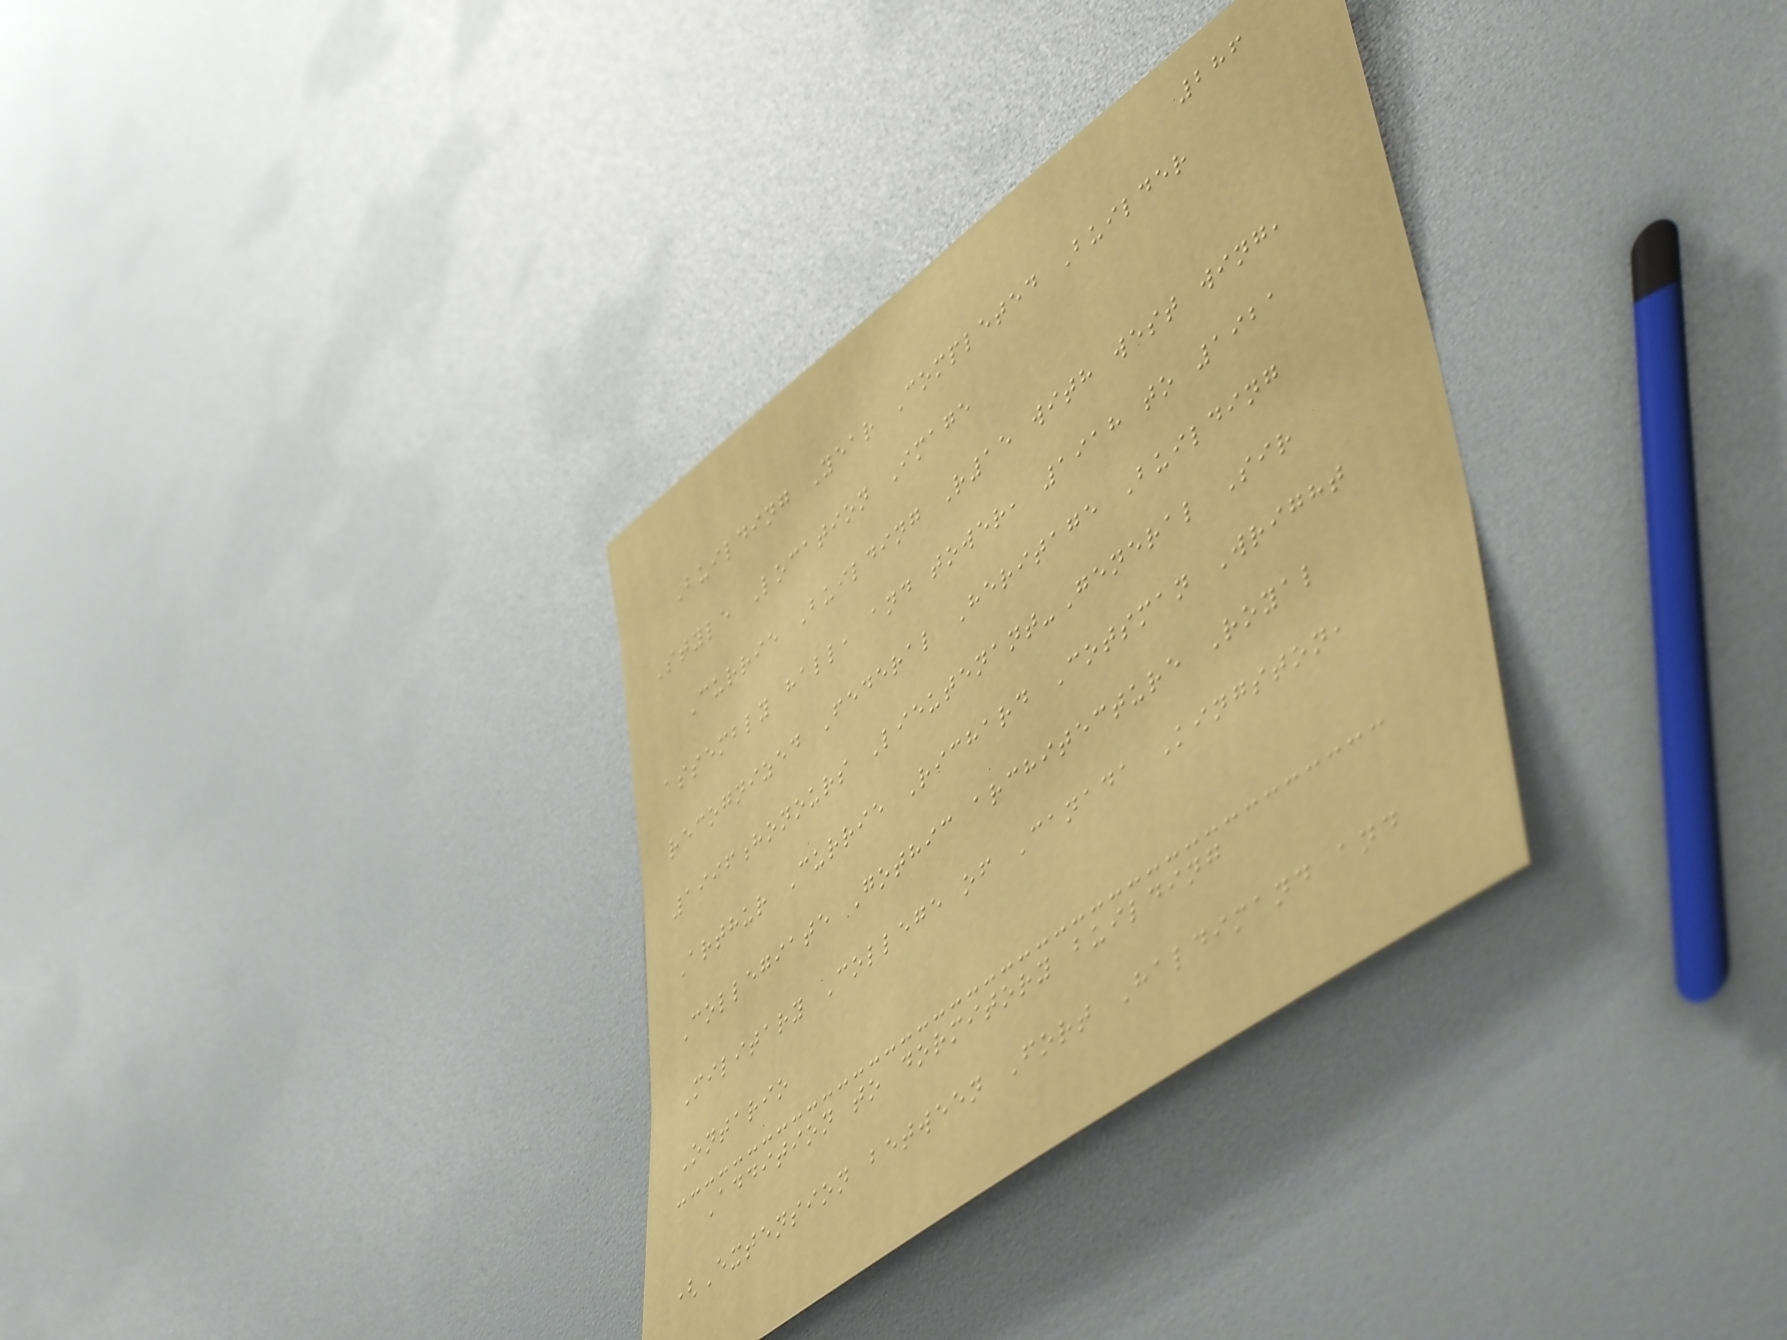286
Building Year Completed Builder
Style Location Image
Currie Building R15 with west wing,
assembly hall, and tower, 1918 to 1921
recognized Federal Heritage Building
1996honours Lieutenant-General Sir
Arthur Currie Richard Cotsman Wright
Collegiate Gothic architecture Royal
Military College of Canada Kingston,
Ontario
Addition to dormitory building
(Extension between Fort Haldimand and
